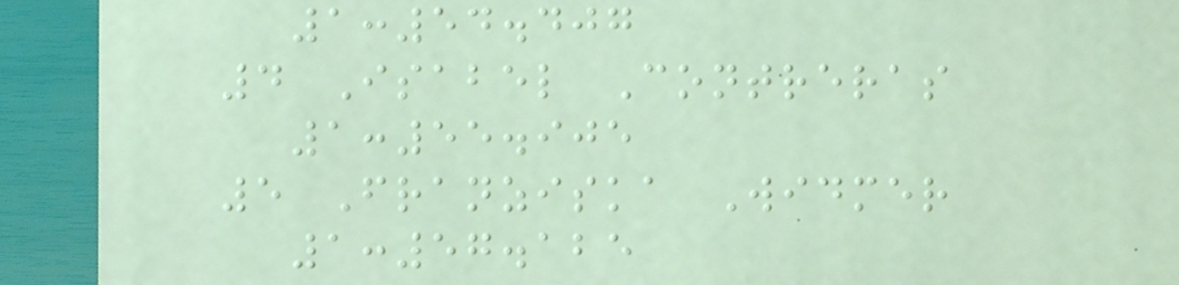1:54.407
4 Isabel Contreras
1:55.905
5 Franziska Widmer
1:57.125
